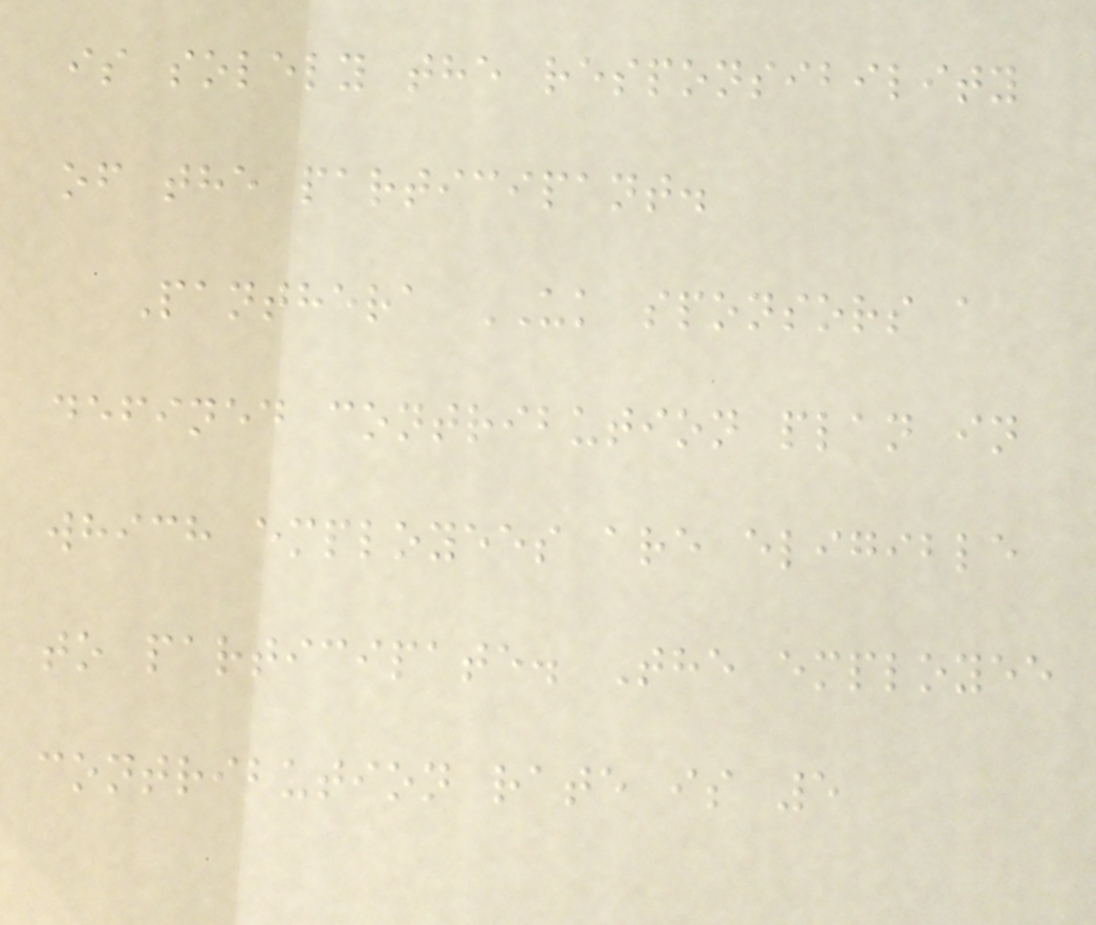is solely the responsibility
of the participant.
Panthera UK sponsors a
defined contribution plan in
which employees are eligible
to participate. The employee
contribution rate is 5
